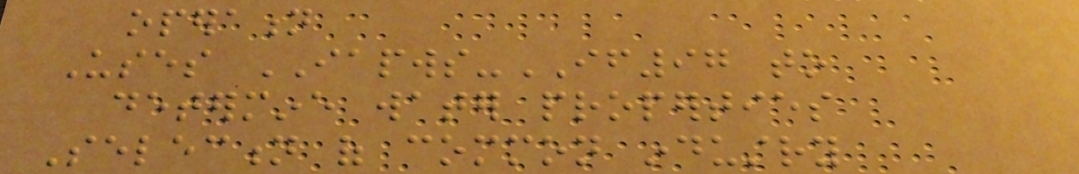operation
Uses IAPWS-IF97 to
determine water properties
Selection of common industry
